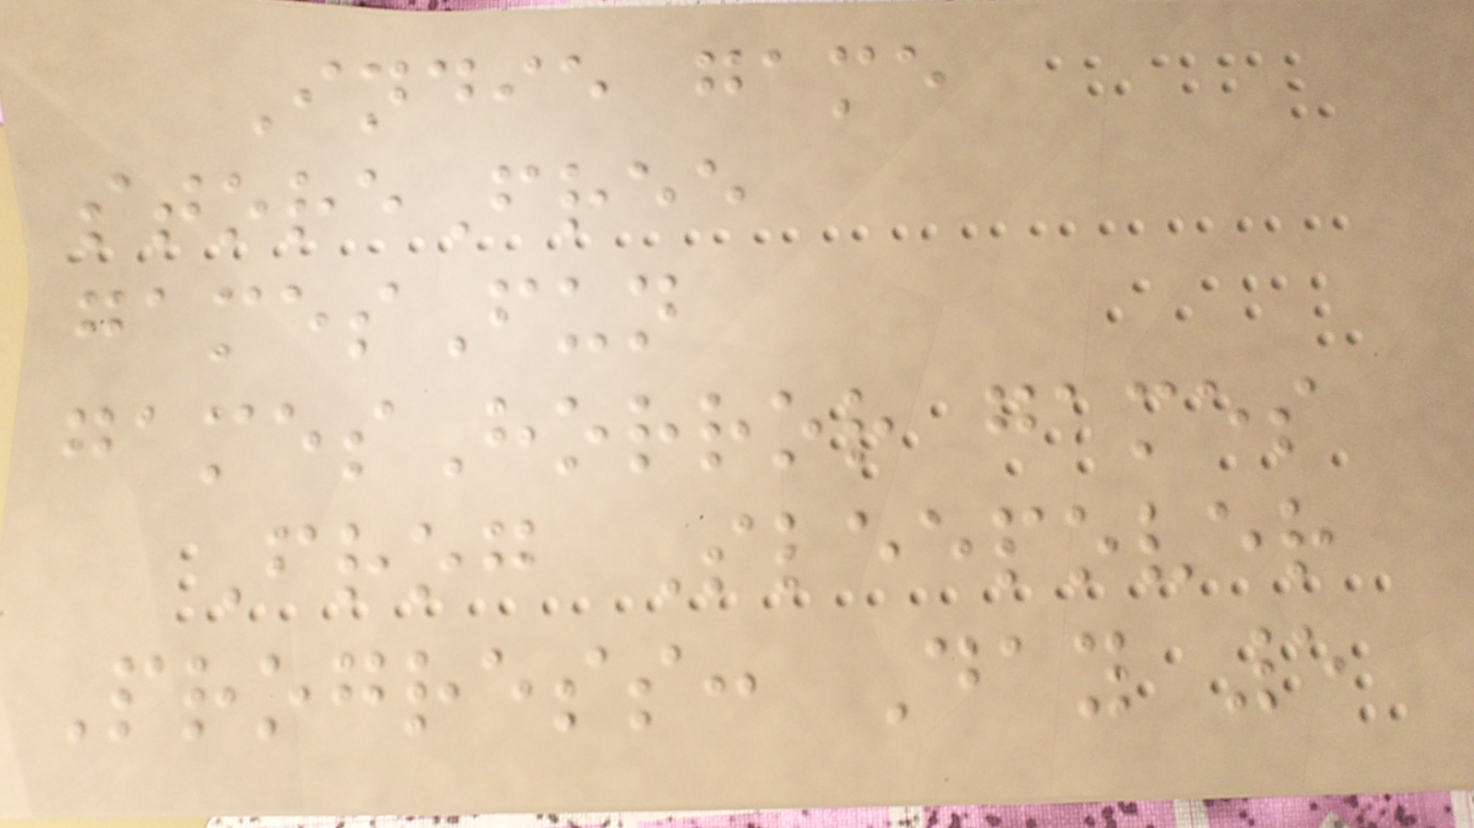Indie game
storeFree
gamesFun
gamesHorror games
Frog Sleepover
Progress: Day 5
